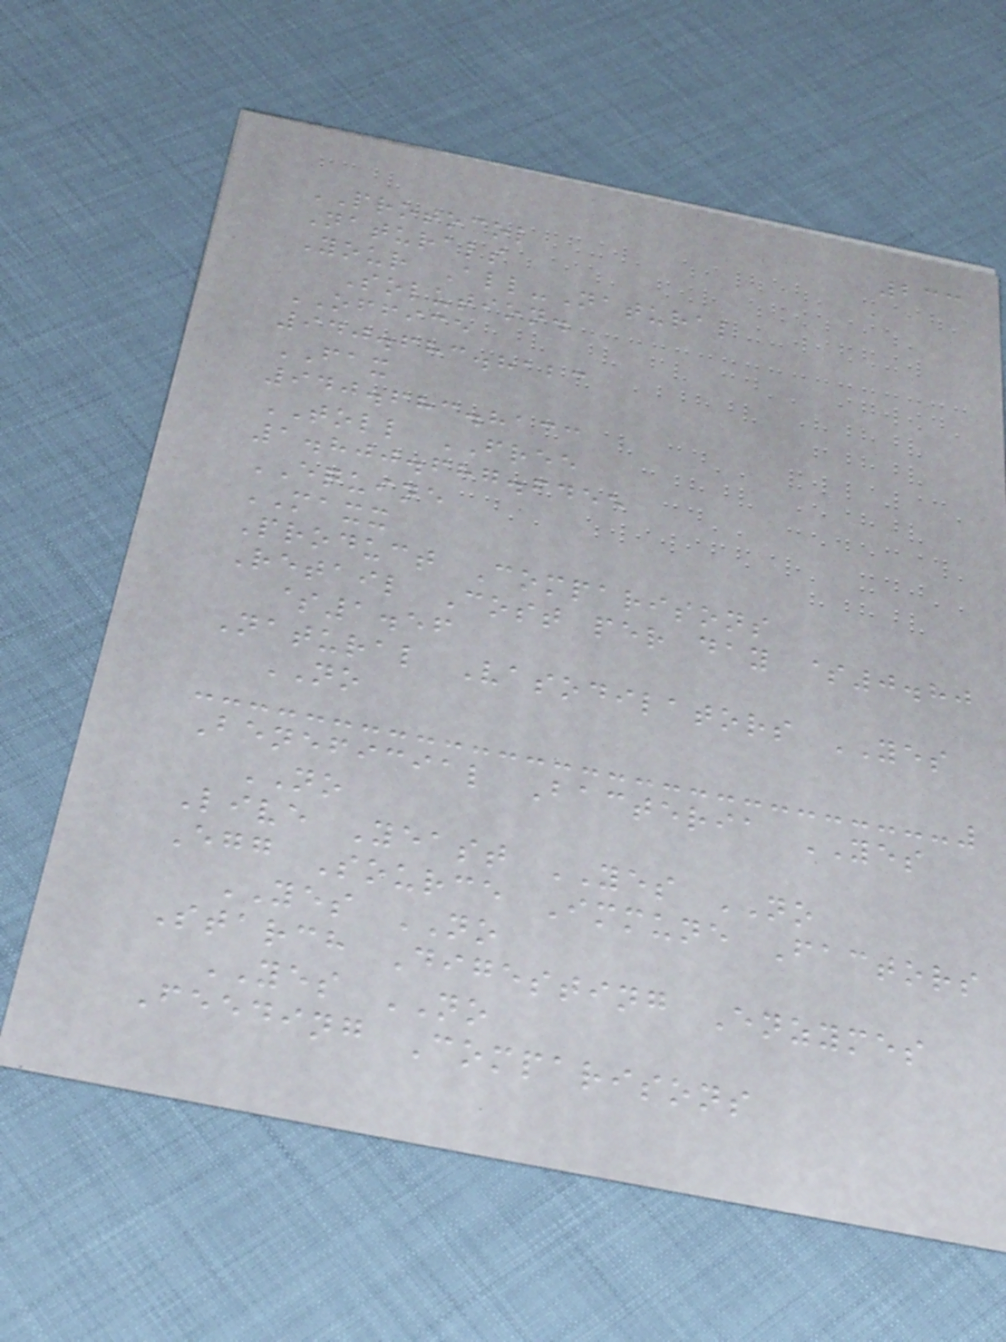233
PROTOCOL
Naturals
Your All-Natural
Solution.
OFFICE
940.683.8123
FAX
940.683.8133
TOLL FREE
1.800.687.6455
EQUINE
MAXX
Product Comparisons
Retail Cost per day $0.80
$1.56
Natural Vasodilators YES
NO
Beneficial Bacteria YES
NO
Live Yeast YES NO
Egg Source Immune Factors
YES NO
Starch Digesting Enzymes
YES NO
Feeding Comparisons
